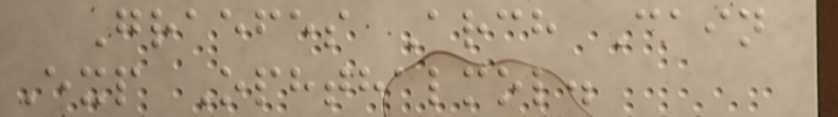Graefes Arch Cain
Exp Ophthalmol.
